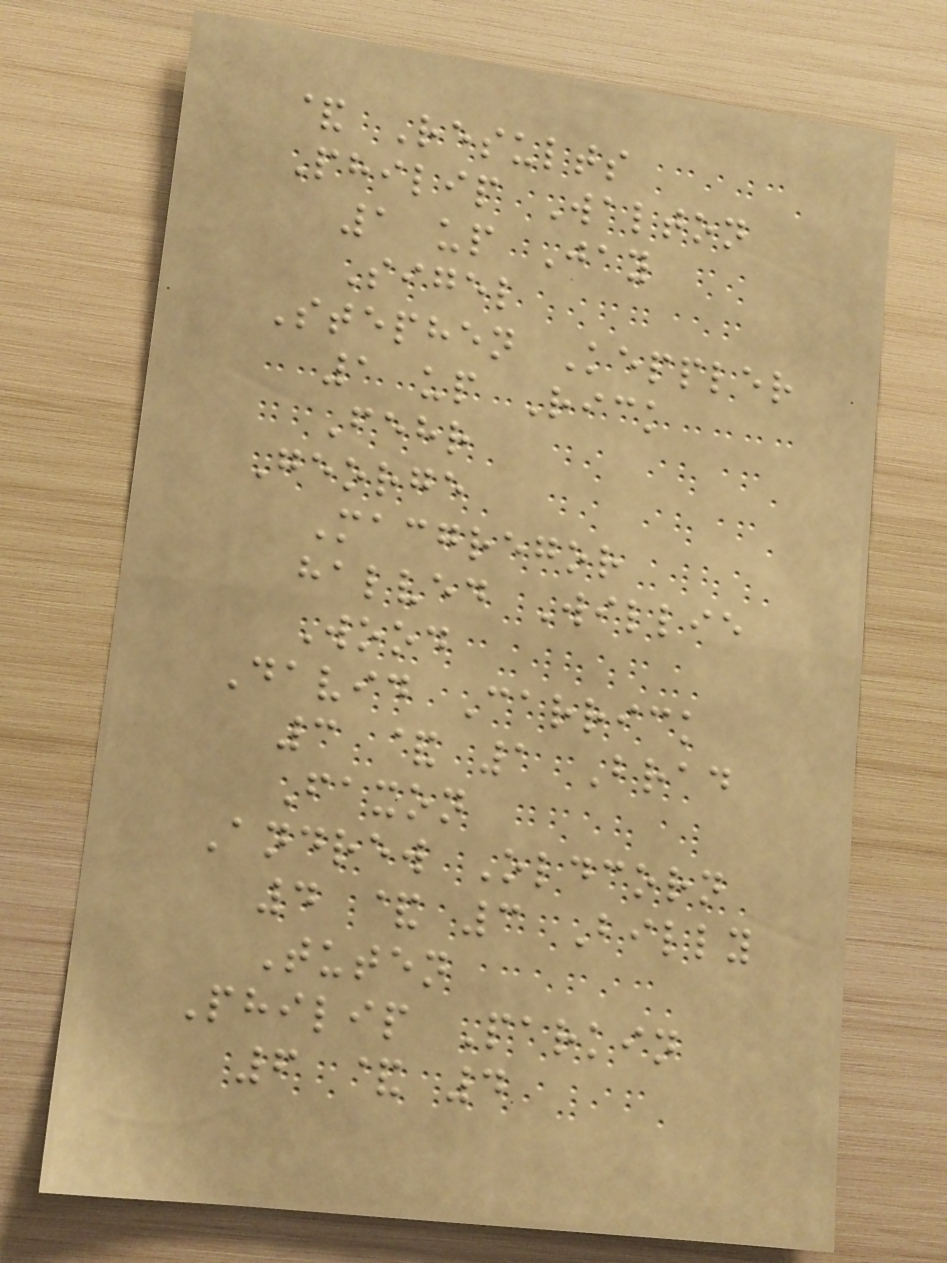& Results
Philip Walton
1 up Jay
Sigel
Stephen Keppler
1 up Rick
Fehr
George
Macgregor
halved Willie
Wood
David Carrick
3 & 1 Brad
Faxon
Andrew Oldcorn
4 & 3 Billy
Tuten
Philip Parkin
6 & 4
